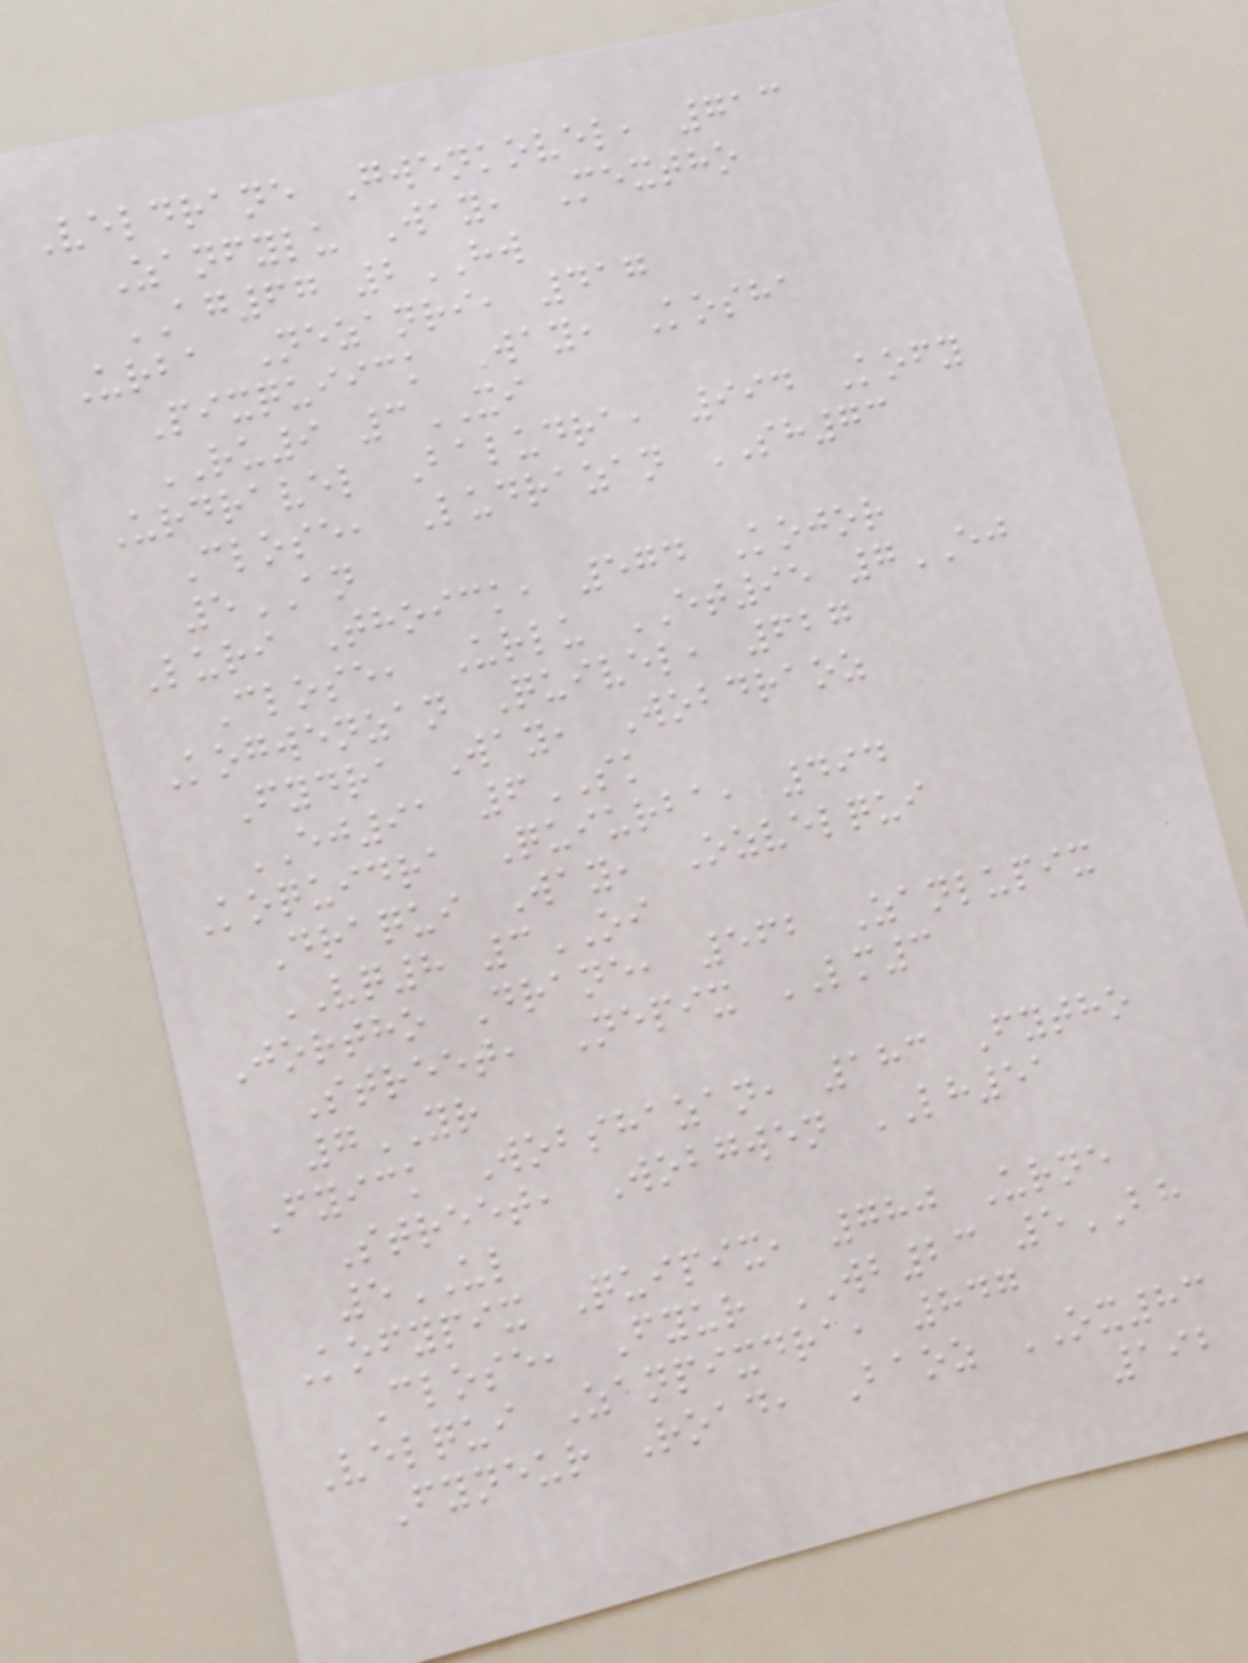Veldrane Gwenkovel, 713
Zanfylu Way, Mextho
AG67 2HW
Urba Nezanri, 417
Pixquiick Way, Kosha
RU9 3XI
Urdravel Baludra, 994 Kofy
Close, Ludrazan SH73
5AN
Luri Thoick, 574 Kojor
Close, Urlu ET95 7EJ
Kogwenzan Quivel, 627
Fydra Way, Wobdraoz
EJ91 6SK
Koquidra Quiurba, 494
Draqui Way, Ozvelqui
VQ8 3OI
Jortho Drane, 562 Zanlupix
Street, Nepix LM3
7YR
Fyick Wobshazan, 183 Fytho
Street, Wobgwen LH51
5UL
Kofypix Quipix, 780 Urne
Close, Fyur WB23 5BH
Velqui Zanpixdra, 847
Fyneur Road, Baoz OX83
192
